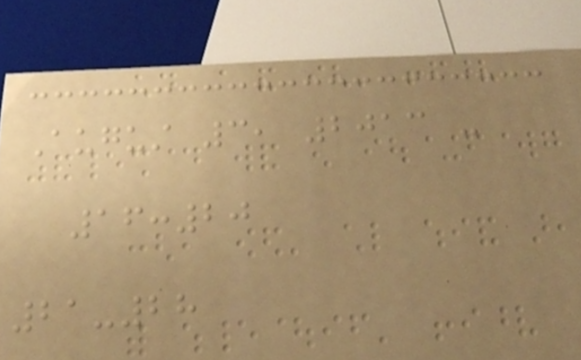August 3, 2013 -
16:20
21-28
